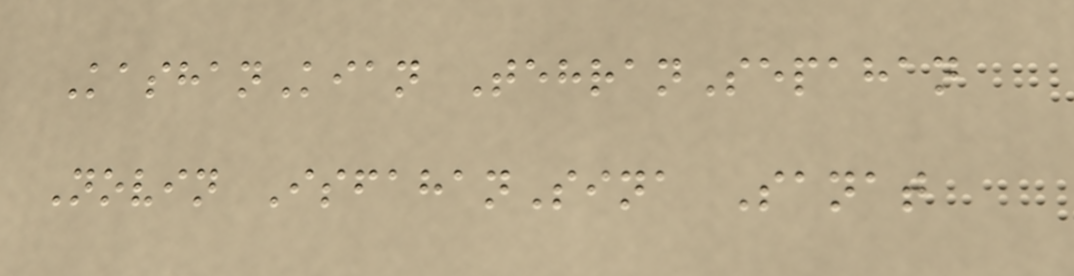KashanKian TehranSepahan
Novin IsfahanSina Sanat
